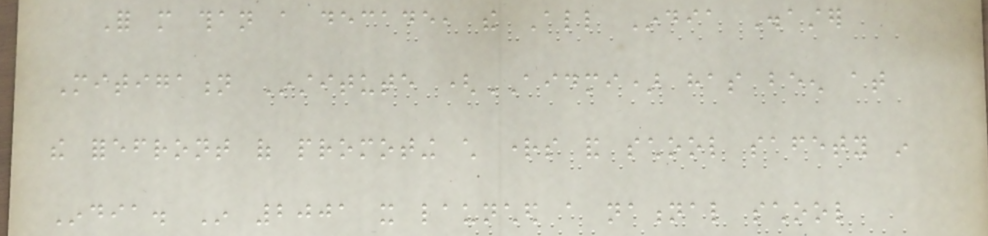For more than a decade, the All India Disaster
Mitigation Institute (AIDMI) has been at
the forefront of promoting child rights and school safety in
India. In 2001 it launched a national school
